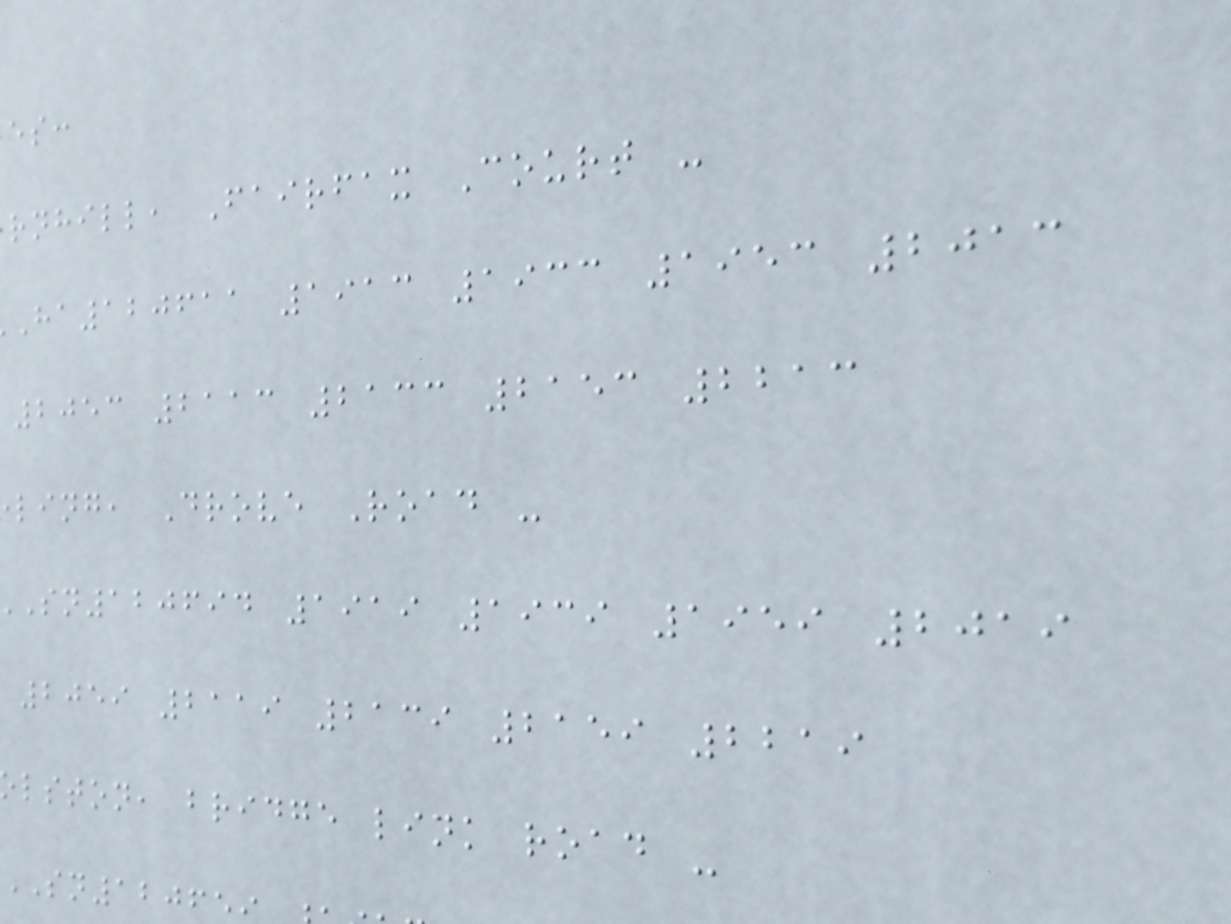rnhill, Fairfax Court -
ha120611 1913 1933 1953 2013
2053 2113 2133 2153 2213
ling, Drove Road -
sn120694 1919 1939 1959 2019
2059 2119 2139 2159 2219
lston, bridge link road -
